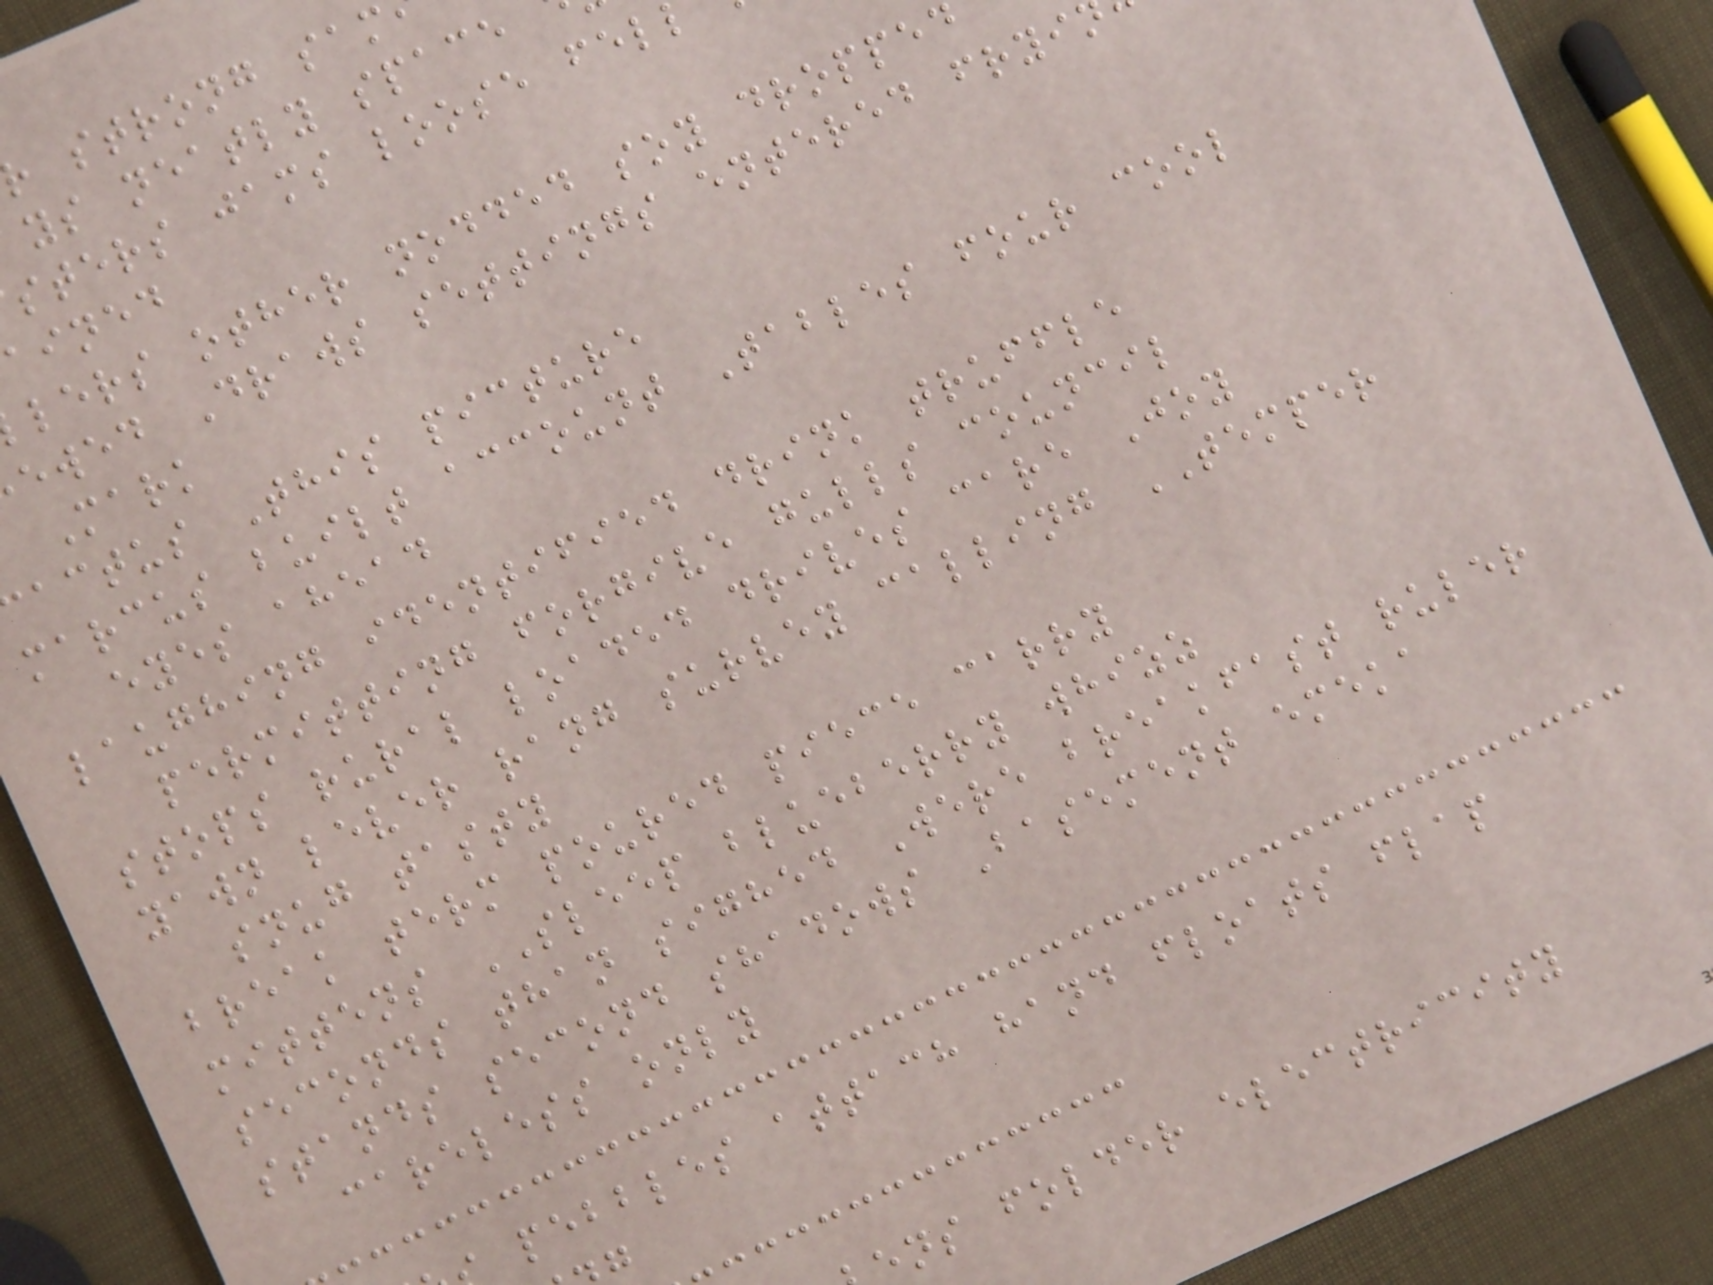strong sam
ys neatly space
sters jams loose fel
ained
lers other nodded soy dropped
ewed Draws settings entered fryi
Mark
actus This picture
marcus built account Tables four cool
eyes ahead
laughing identified drink truffle
permitting forgive gulls council
stops rural loaded drives care Joy
yawn lever rang survey calling TEMPER
snug tasty
break term poured piece carry
mittens SLEEP blueberry whizz
seconds than sighed Were breakfast ruler
stands second shadows Basement emeka
careless only
pebbles attach hand floats flap
ens folder electricity
